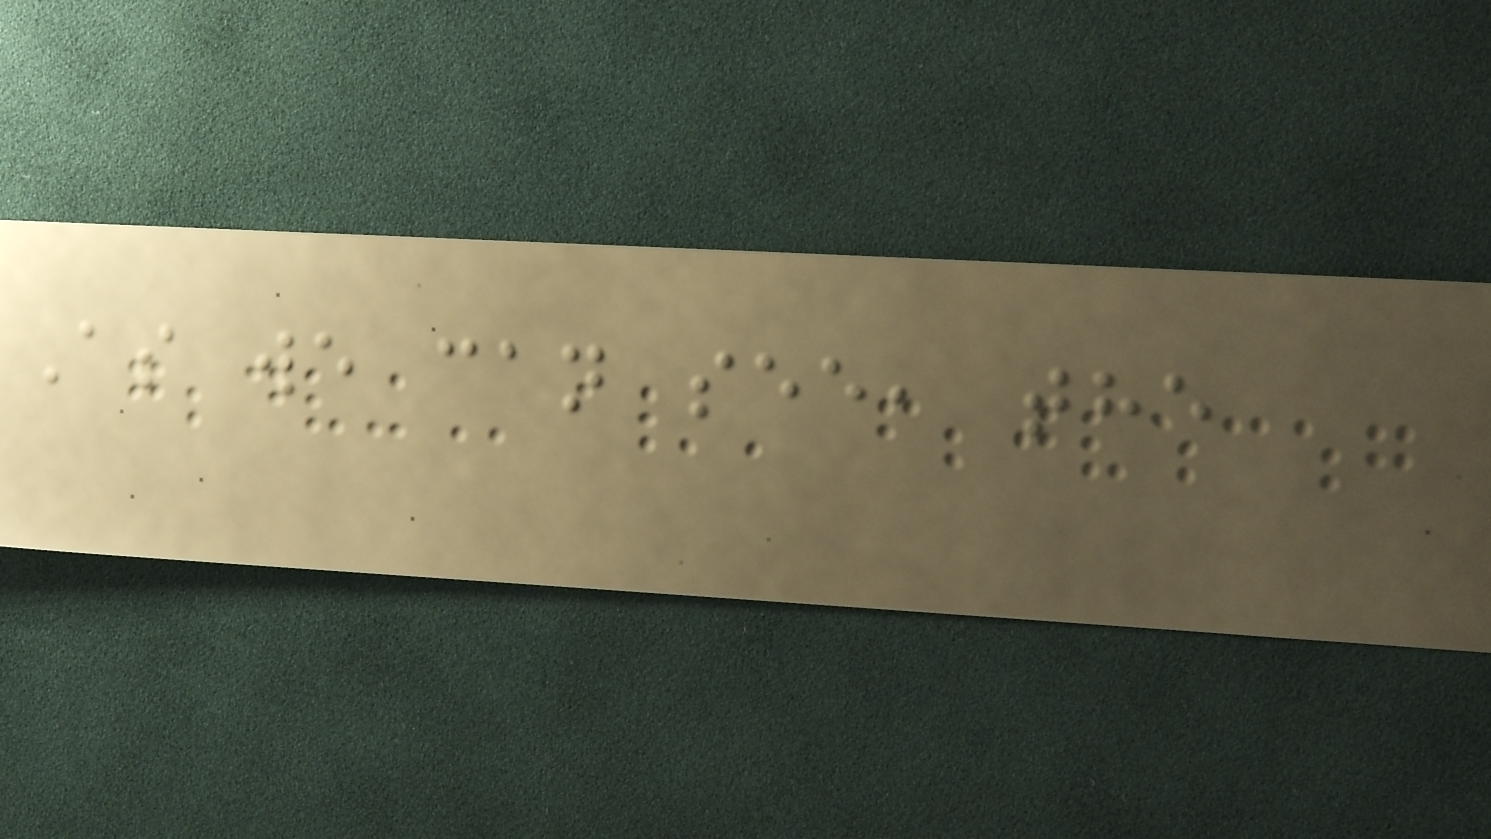As we can see, the
